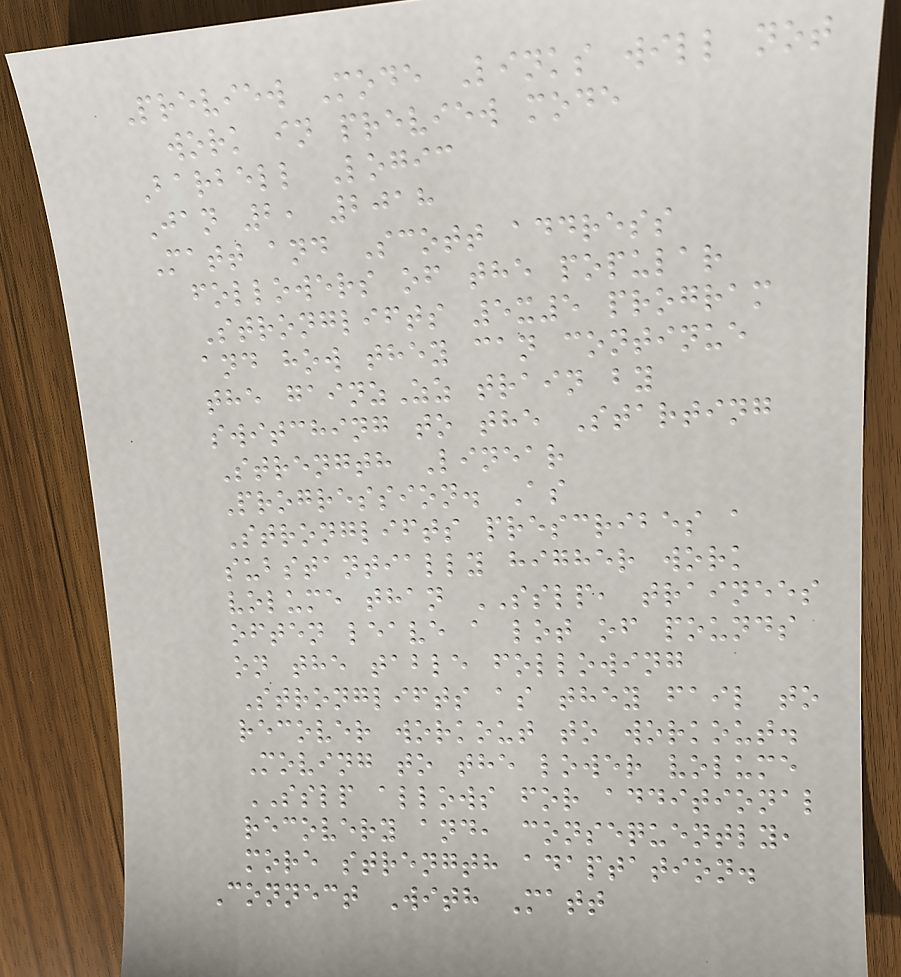Preview Mode Links will not
work in preview mode
Barbell Logic
Jan 2, 2018
Matt and Scott address
followers of the popular
Stronglifts 5x5 program
and how they can continue
the gainzZz train by
switching to the Starting
Strength Linear
Progression. As
Stronglifts prescribes a
substantially higher work
volume than SSLP, trainees
often leave a lot of pounds
on the table following
Stronglifts as they fail to
recover workout to workout.
Moving to the lower volume
SSLP allows for additional
recovery and, consequently,
more strength adaptation.
Connect With Matt
